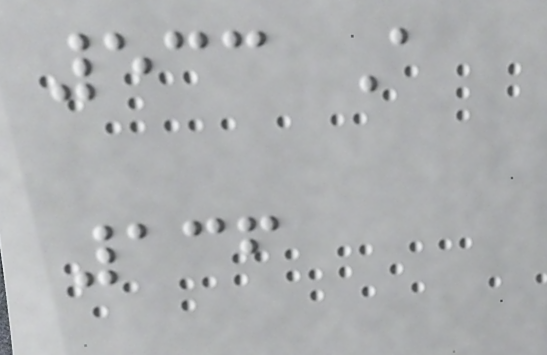533 A
136
